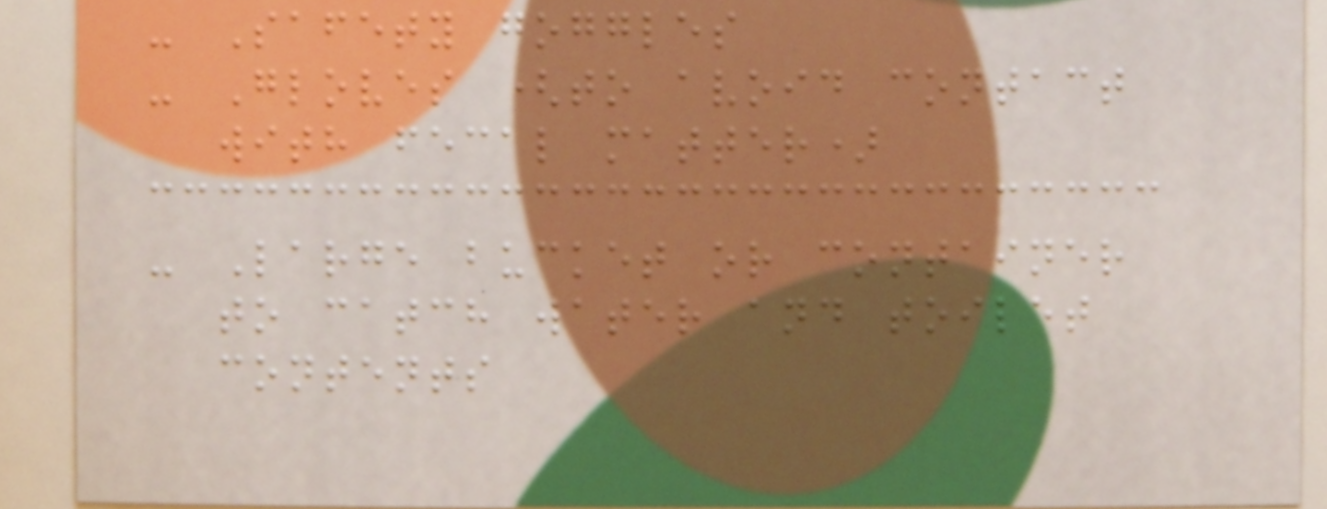- Safety goggles
- Gloves (to avoid contact
with fecal matter)
- Large bucket or container
to catch water and toilet
contents
